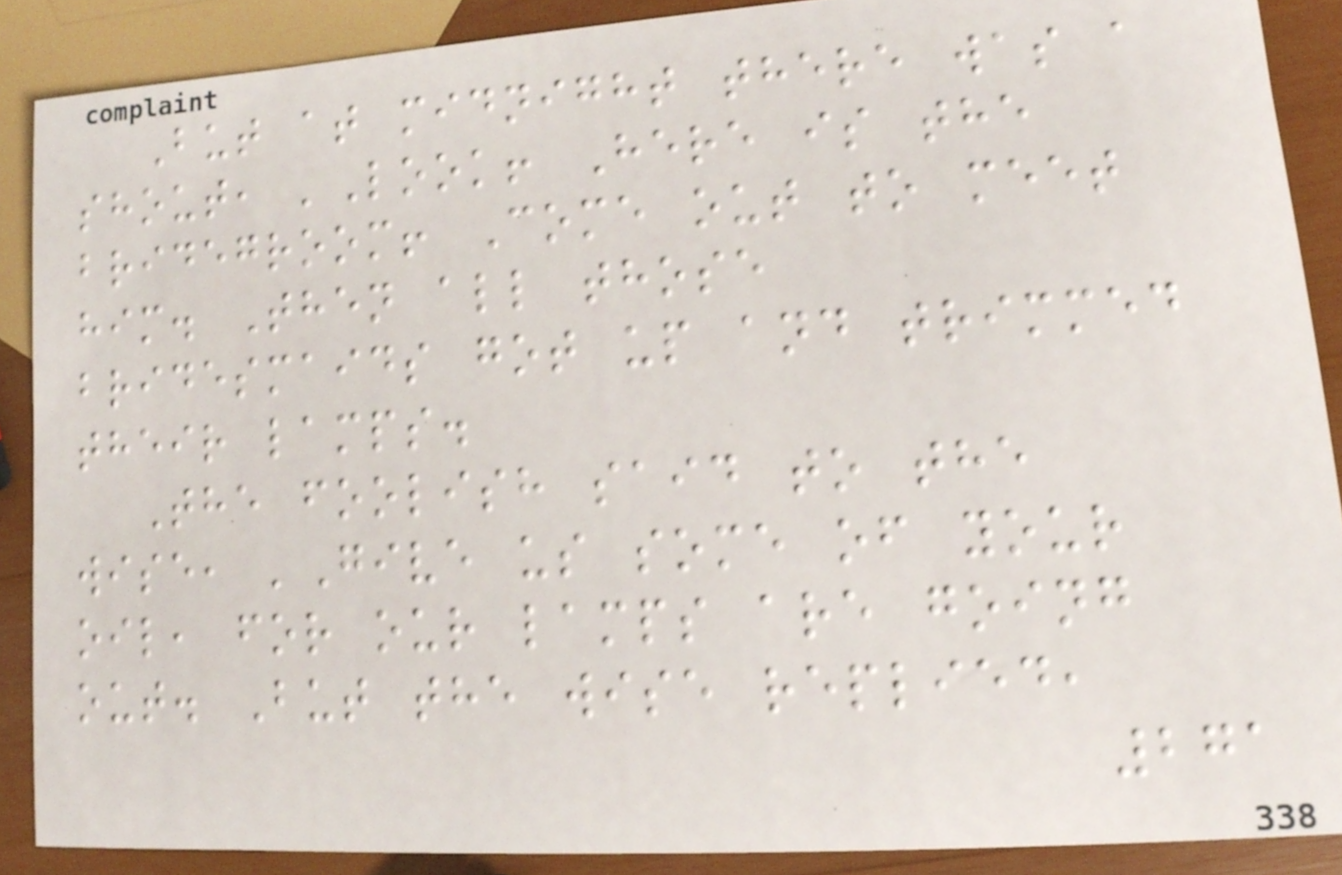But at midnight there was a
shout, 'Look! Here is the
bridegroom! Come out to meet
him. Then all those
bridesmaids got up and trimmed
their lamps.
The foolish said to the
wise, 'Give us some of your
oil, for our lamps are going
out. But the wise replied,
271
